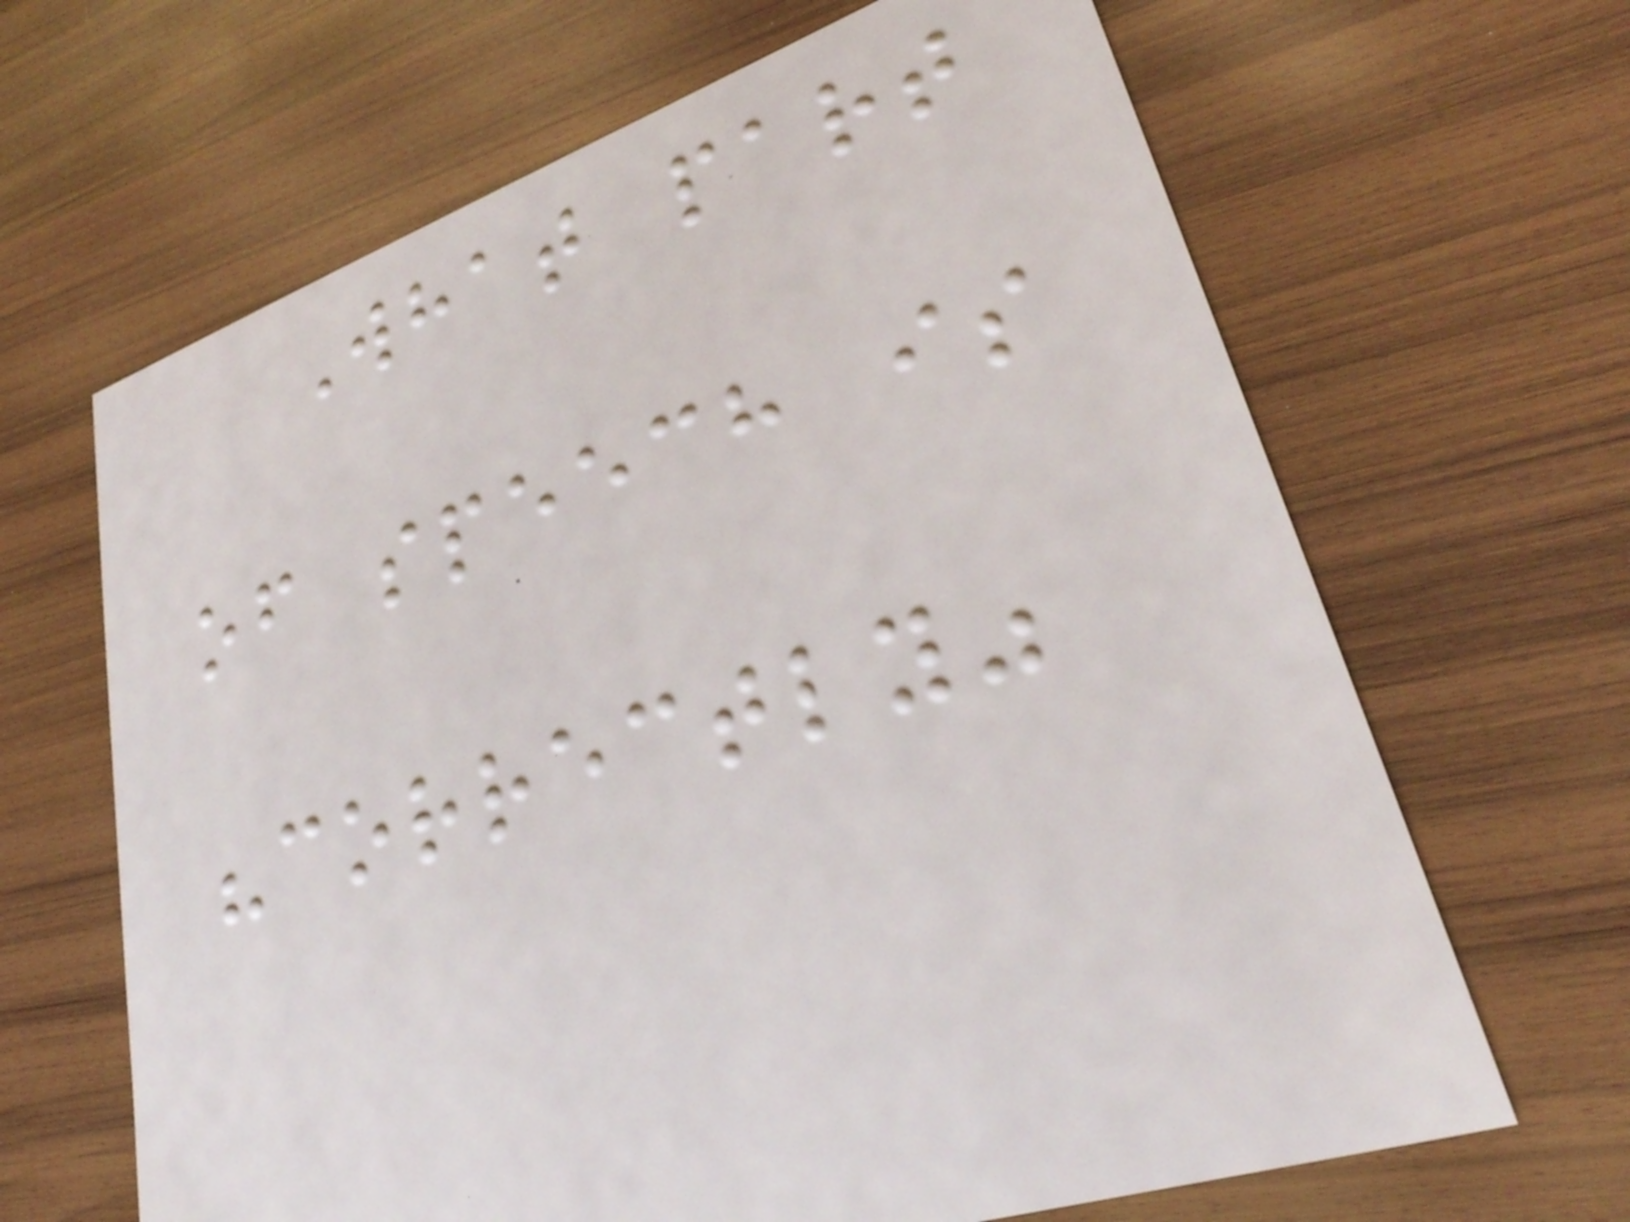What part
of speech is
"correctly"
